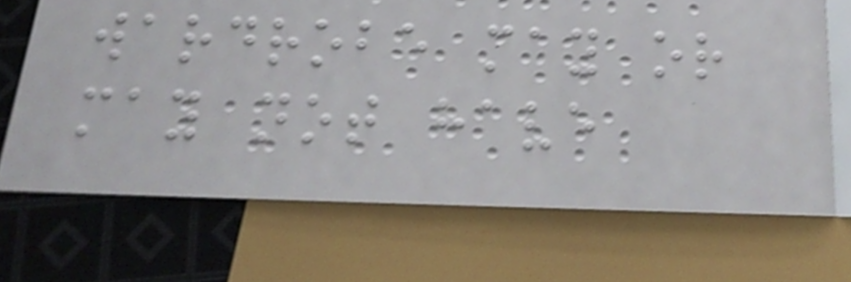wardrobe may or
may not have
